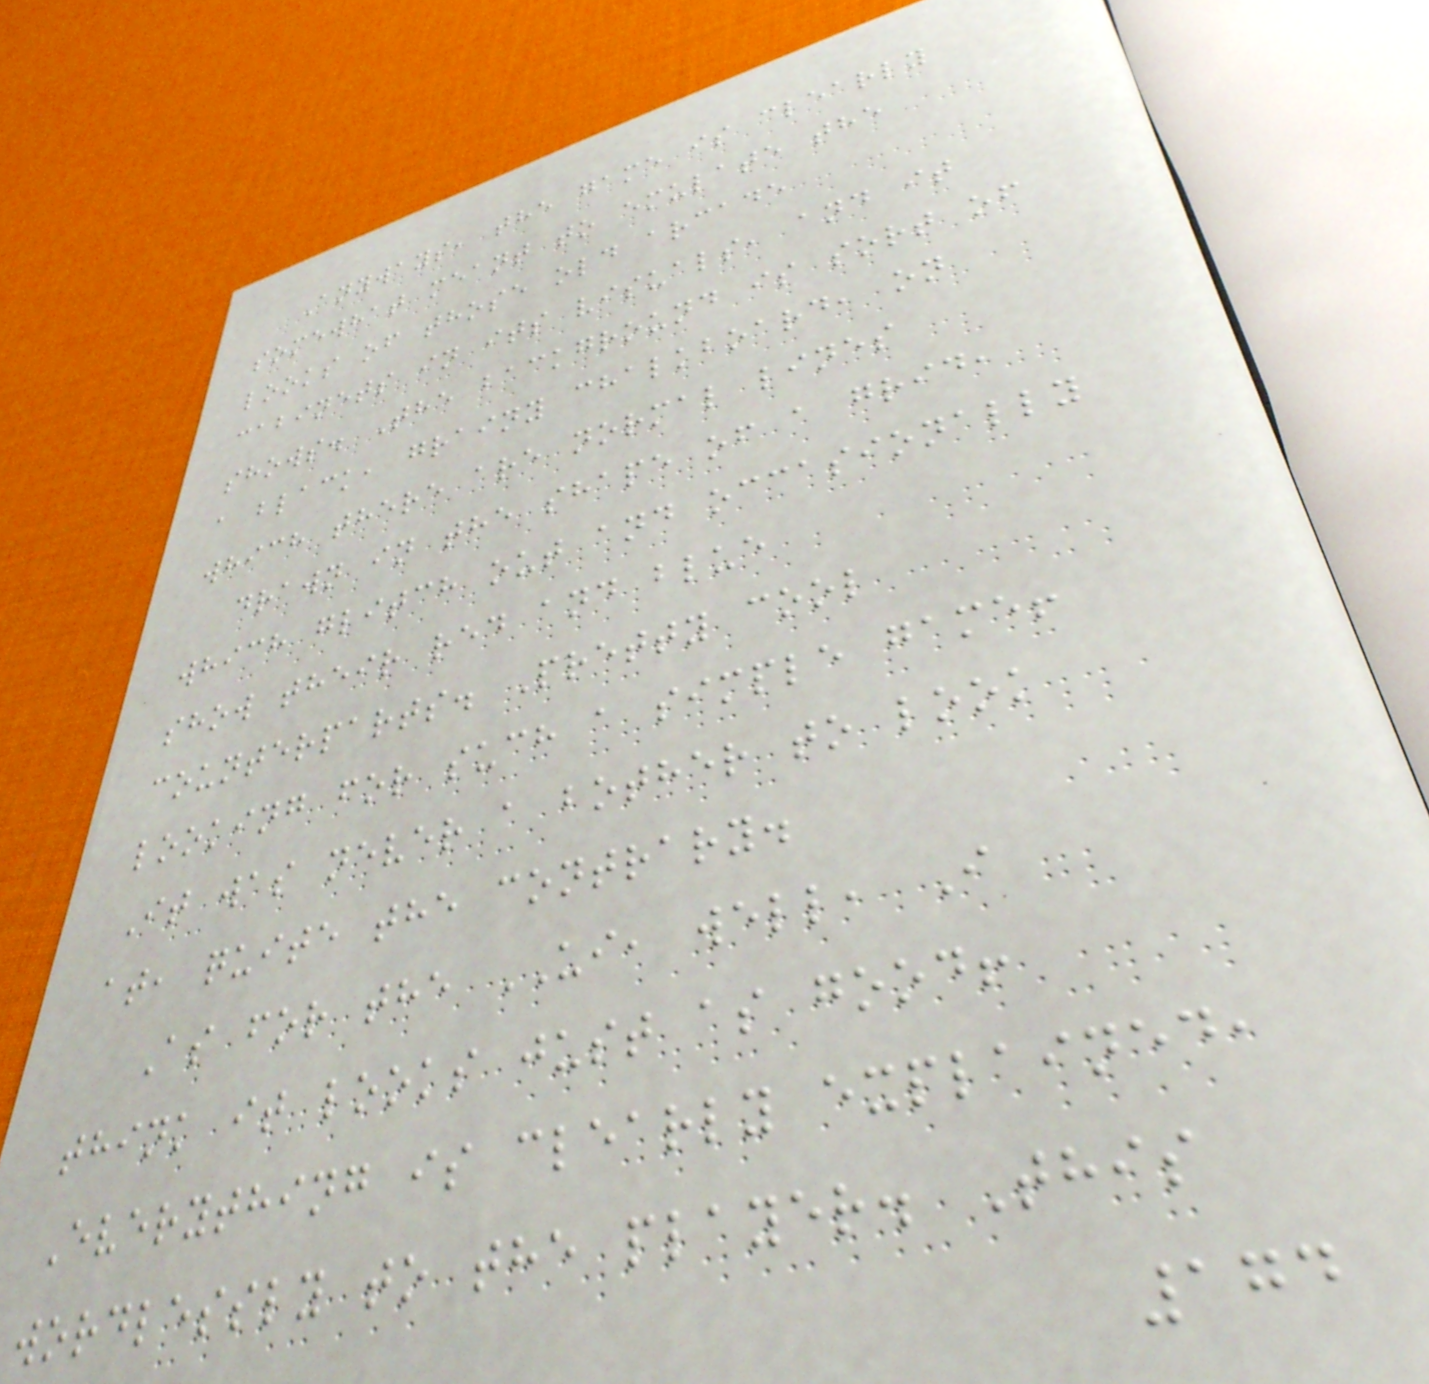Anyways, the game is clearly
somewhat meant to emulate the
looks of those old arcade
cabinets in its visuals, and it
shows. The background is sort of
a black, grainy chalkboard, on
which there are normal lines
drawn in the shape of a grid,
which glitch out and occasionally
show their red and blue
counterparts. Pretty cool
looking for such a simple game!
It was never a bother to look
at, quite the contrary.
As for the UI, well, I
think it looks just as good!
Everything is clearly explained,
wordlessly to the player. This
174
